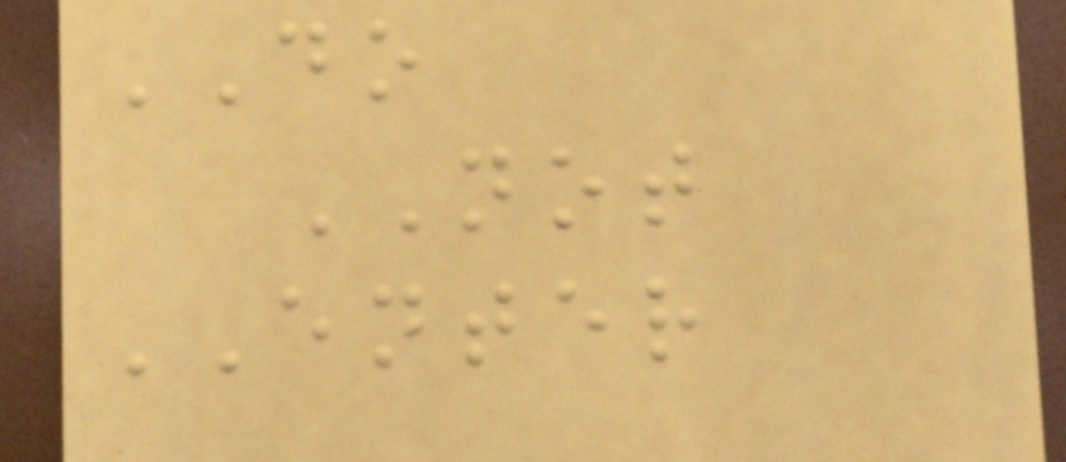DO
NOT
ENTER
